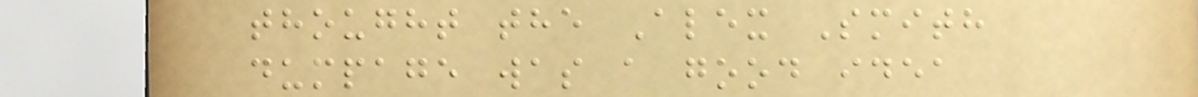thought the Alex Smith
dumpage was a good idea
